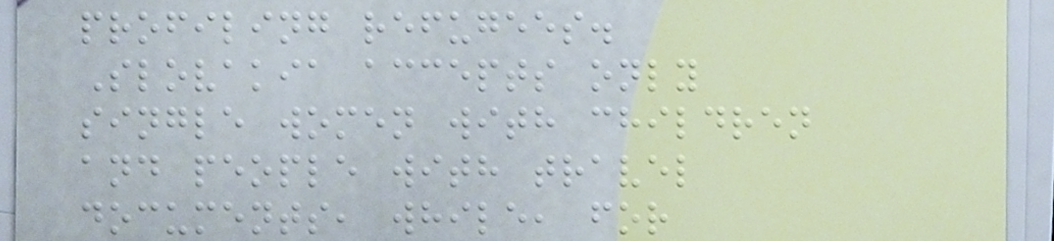profiling refugees.
Slovakia accepts only
single women with children
and people with travel
documents, while, for
